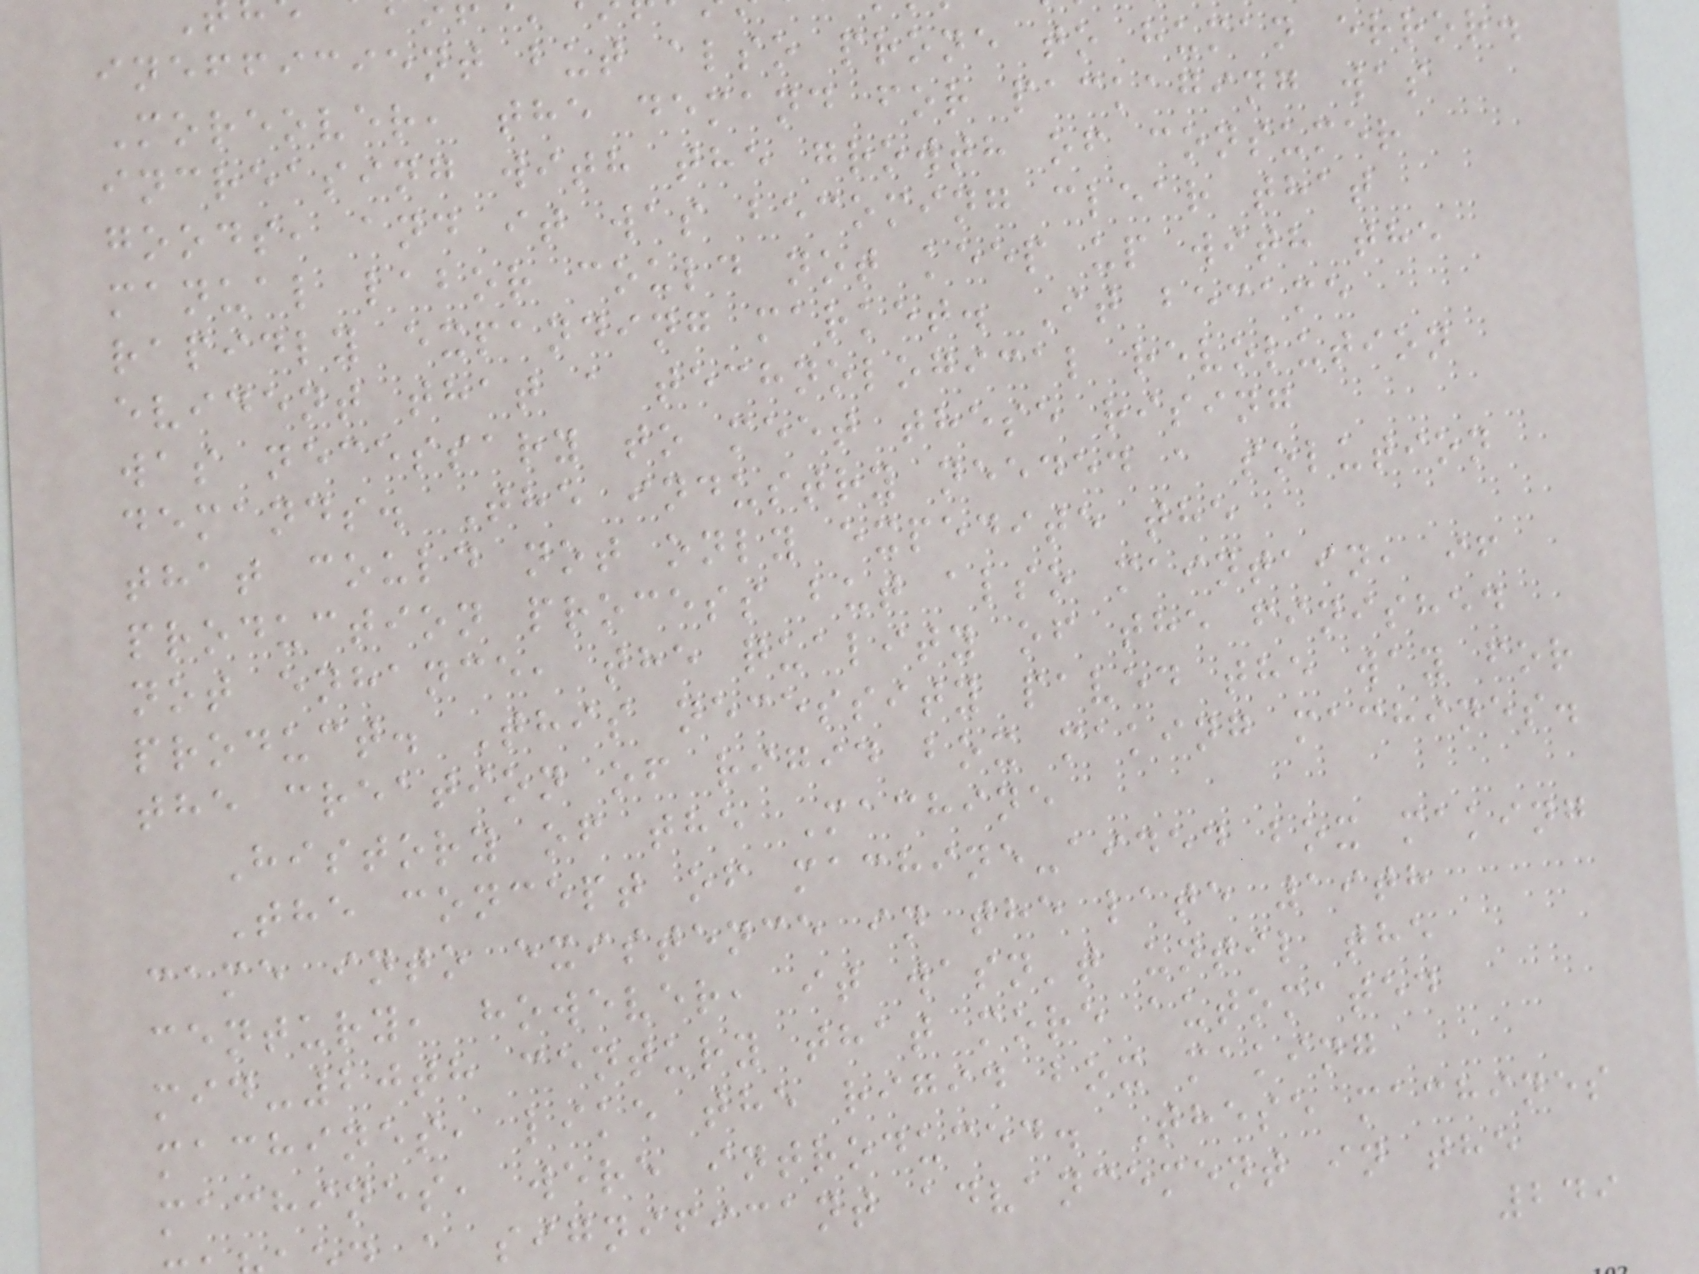inefficient but also prone to human error.
Moreover, the demand for packaging was
increasing with the growth of consumer
goods, and it was becoming clear that
manual labor could not keep up with the
rapidly expanding market. It became
evident that a technological revolution
was necessary to meet these rising
demands. The industry needed a solution
that could not only expedite the
production process but also maintain, if
not enhance, the quality of the finished
product. This necessity paved the way for
the creation of rigid box making machines.
History of the Machine
The concept of machine-aided box making
came into existence in the late 19th
century, however, it wasn't until the
mid-20th century that more automated
machines, like the rigid box making
machines, were introduced. These machines
a significant advancement in the
249
